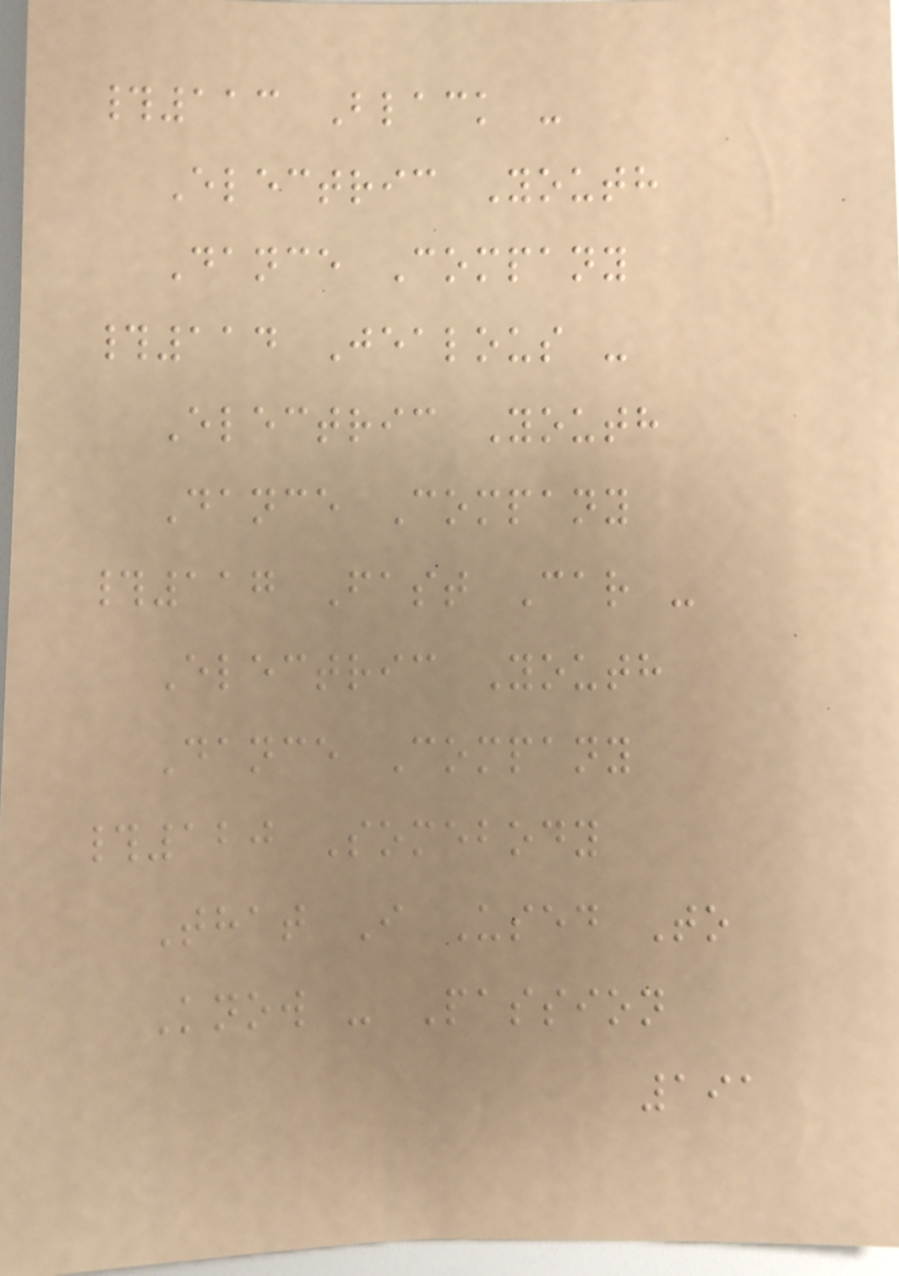#113 Black -
Electric Youth
Dance Company
#114 Jealous -
Electric Youth
Dance Company
#117 Fast Car -
Electric Youth
Dance Company
#120 Somebody
That I Used To
Know - Passion
191
